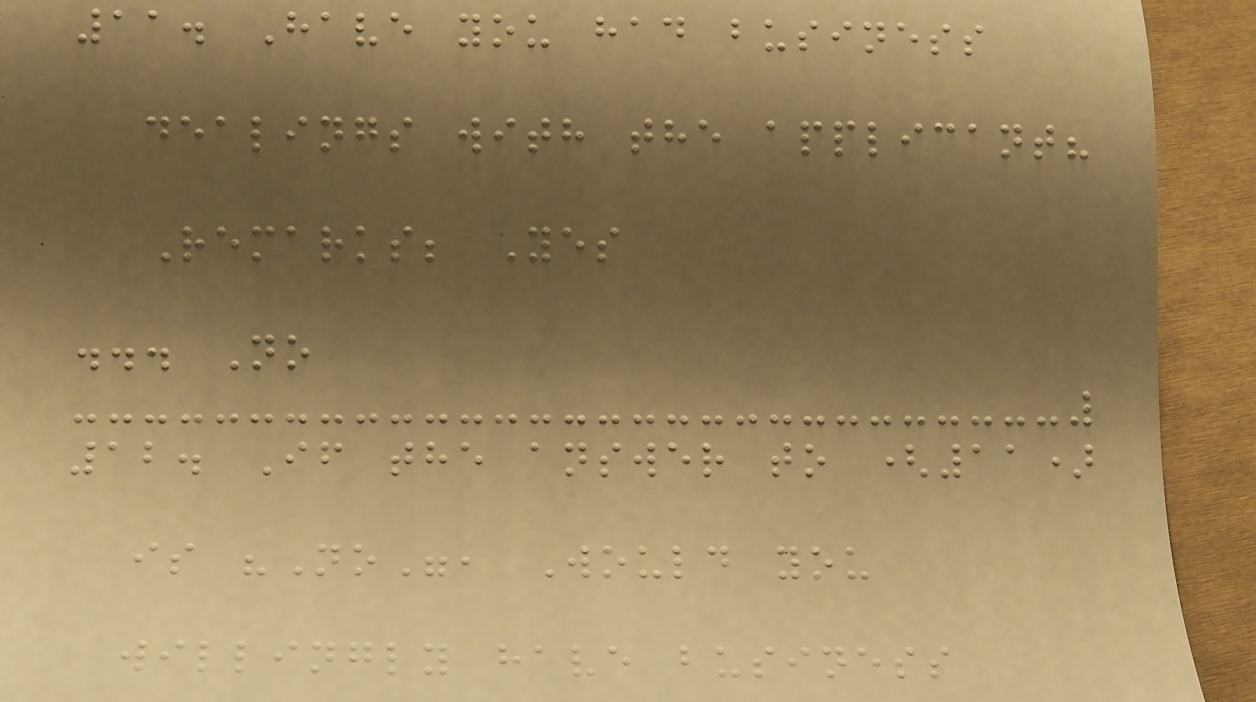11. Have you had business
dealings with the applicant?
Remarks; Yes
... No
12. If the answer to (11)
is "No", Would you
willingly have business
